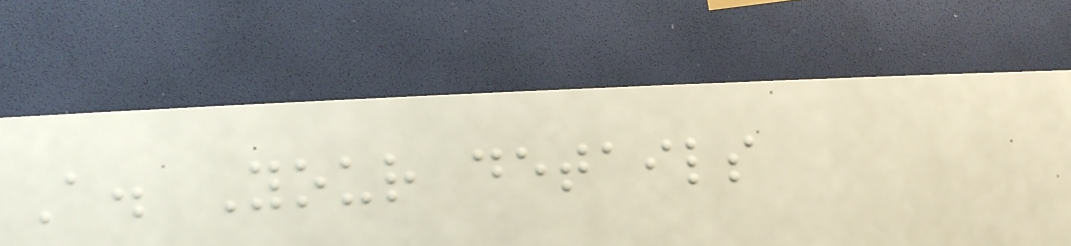A. Your details
